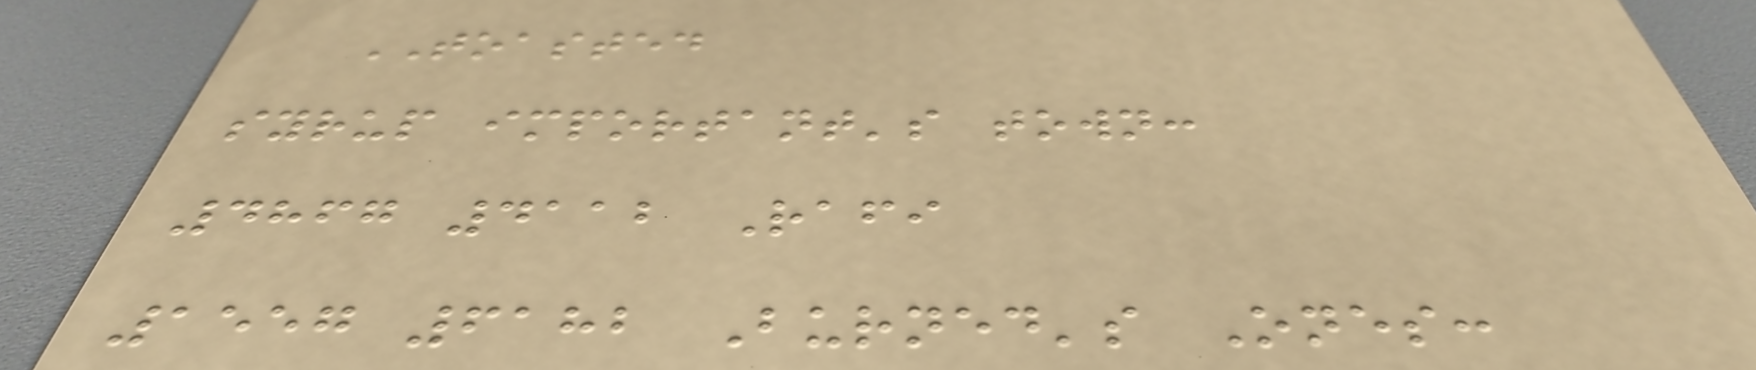TOASTED
syrup important's town:
4867 4112 Rafi
1557 6182 Burned's Ones:
